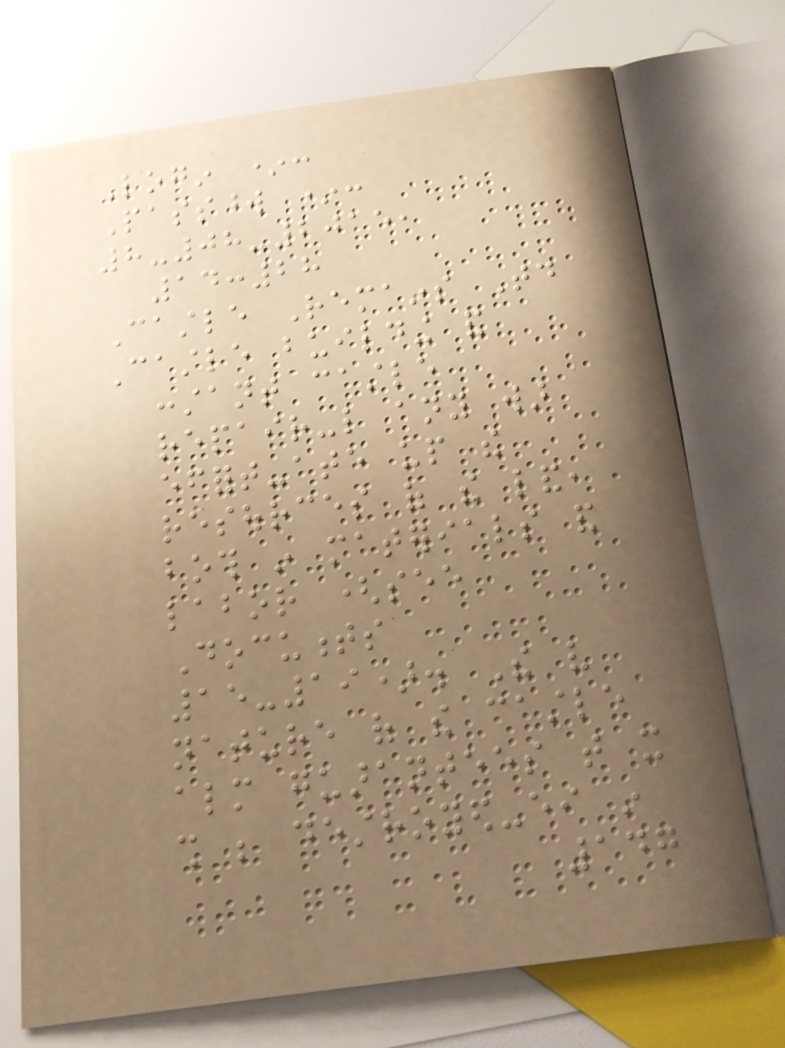Login *:
Password *:
8-08-2015,
14:28
Castle Remains Today
Castle building and
constant castle
repair-like any war
effort-ate up the
resources of the land,
both in materials and
labor (see
Documents
15-19). The very
nature of the castle
almost guarantees that it
shall be destroyed-either in
147
